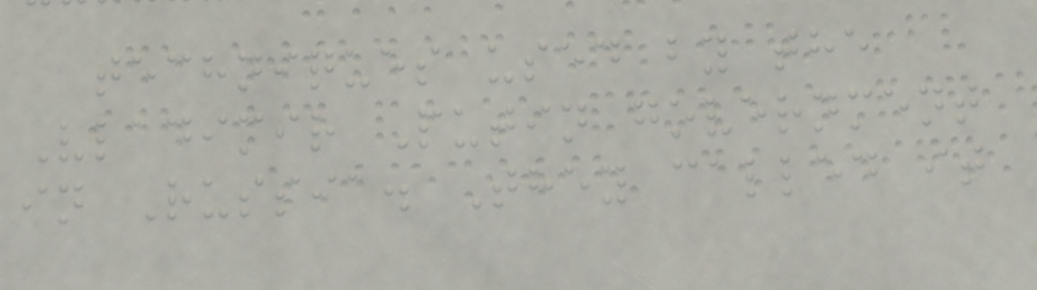techniques used by the
Vladimir Putin government
in Russia. They called it
